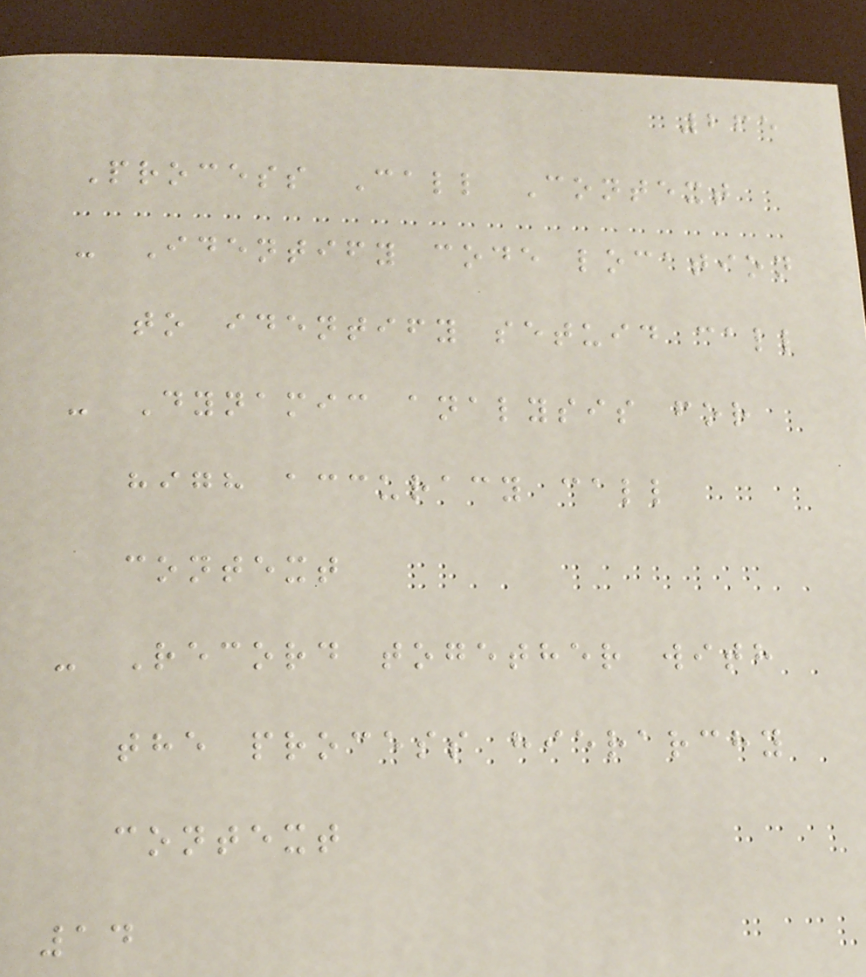265
Process Call Context
- Identify code location
to identify setuid call
- Dynamic analysis for
high accuracy call
context
- Record together with
the process hierarchy
context
14
